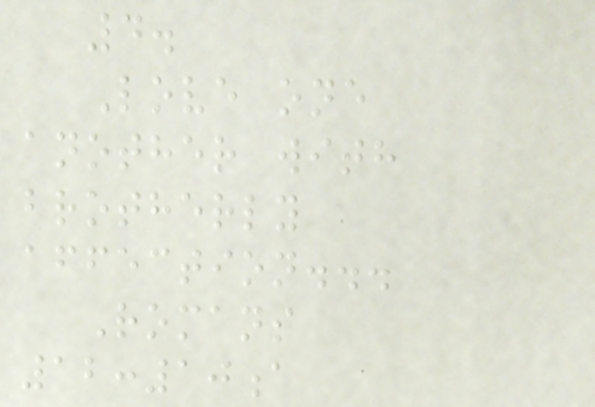4.
Love one
another with
brotherly
affection...
Romans
12:10a
